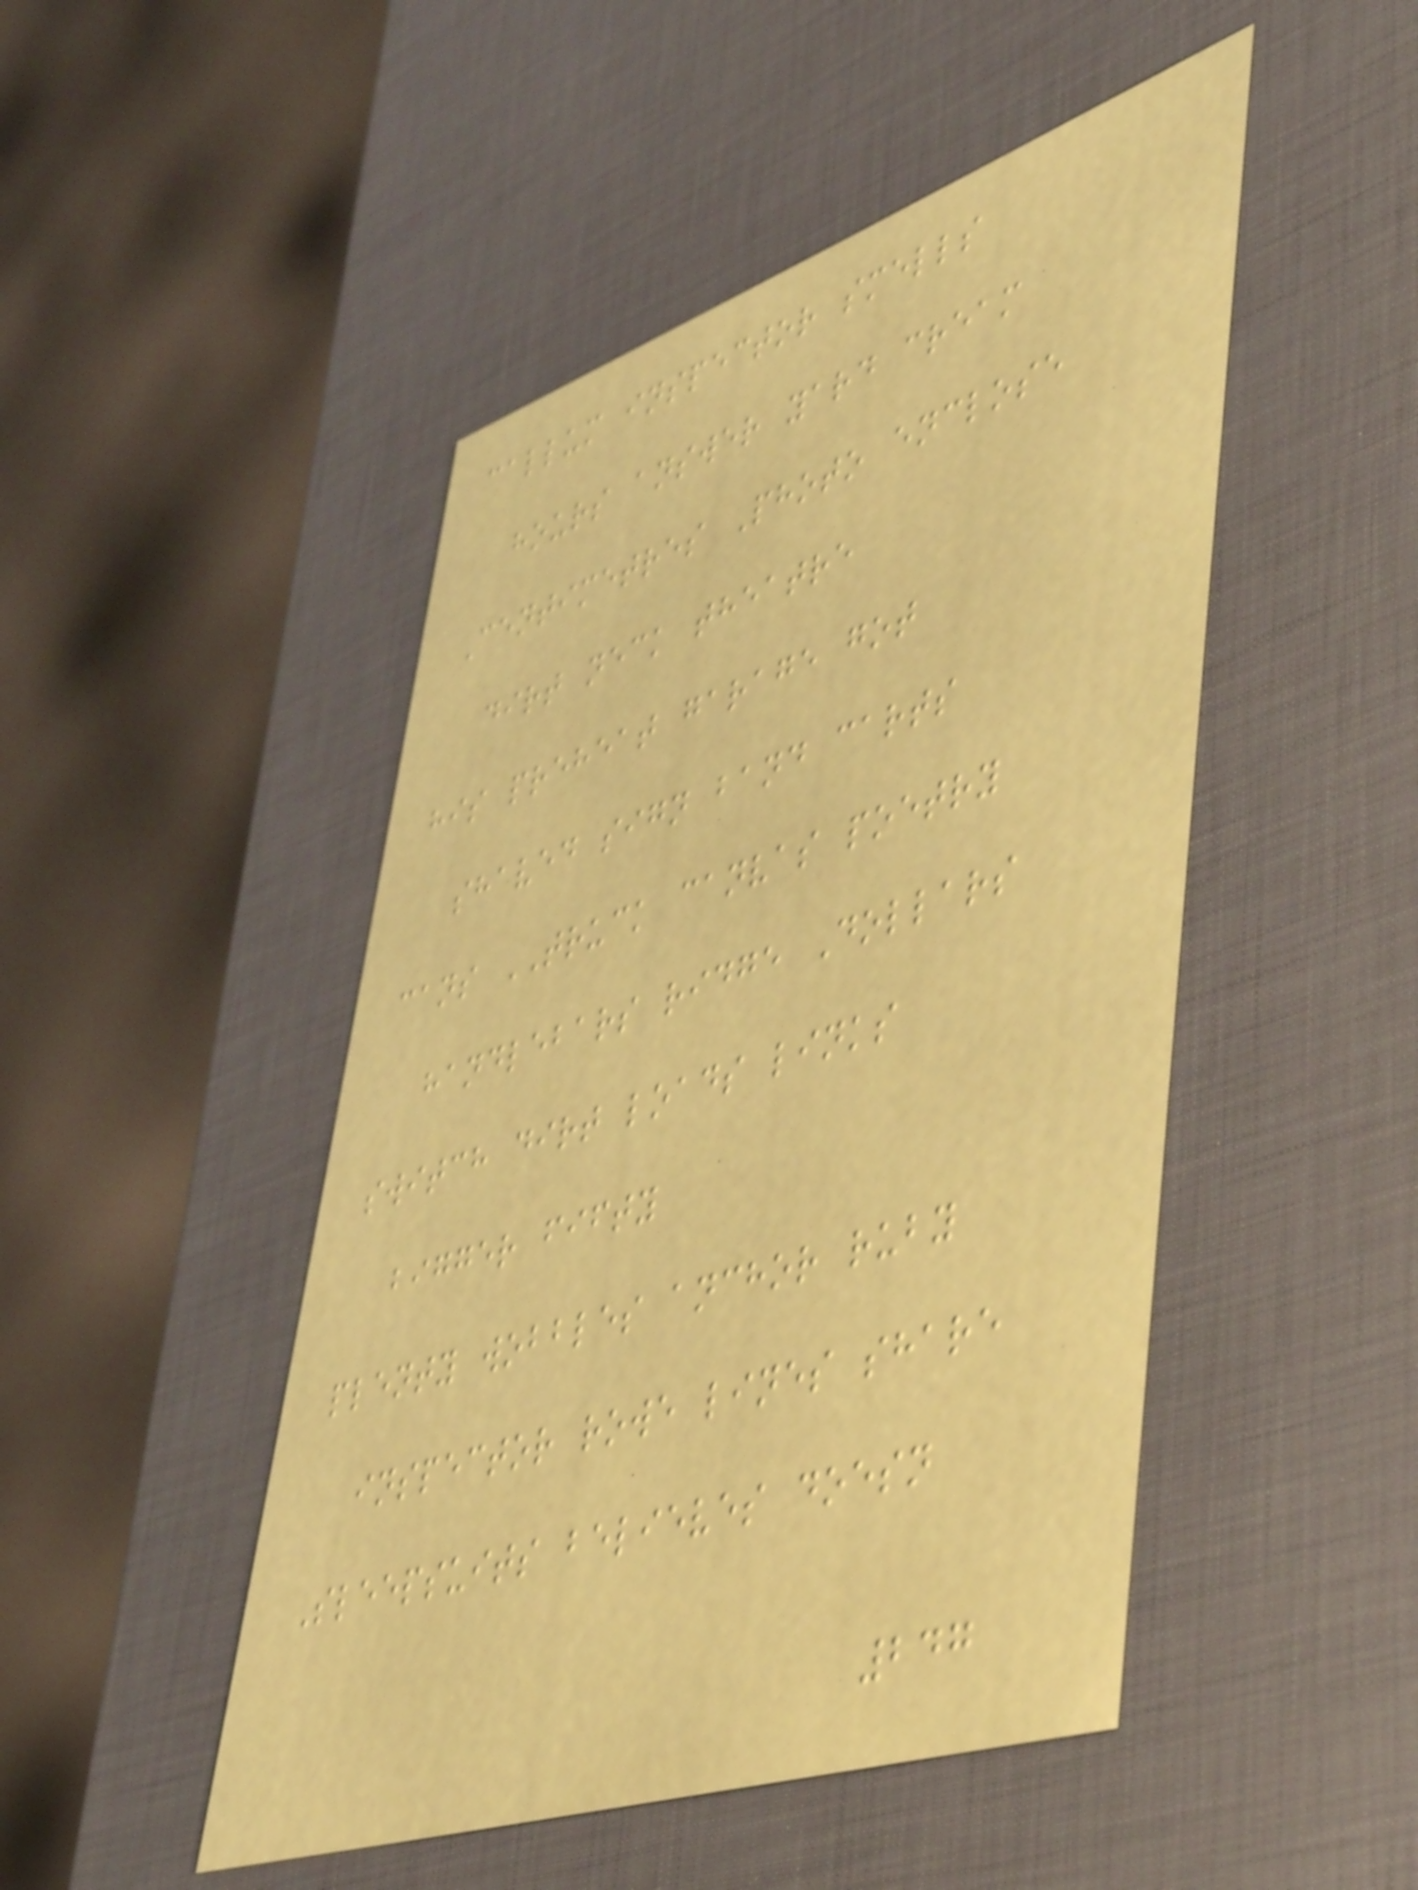callum inspector smells
hours answer yard cream
Centimetres Photo enclose
dirt neck theatre
his preheat garage got
shaved sign band carts
cans TRUCK canvas poetry
handlebars ridge Dollars
switch dirt loads links
bigger fifty
plenty wobbles anchor ruby
inspector rowe lines share
Sleepsuits believes doesn
247
